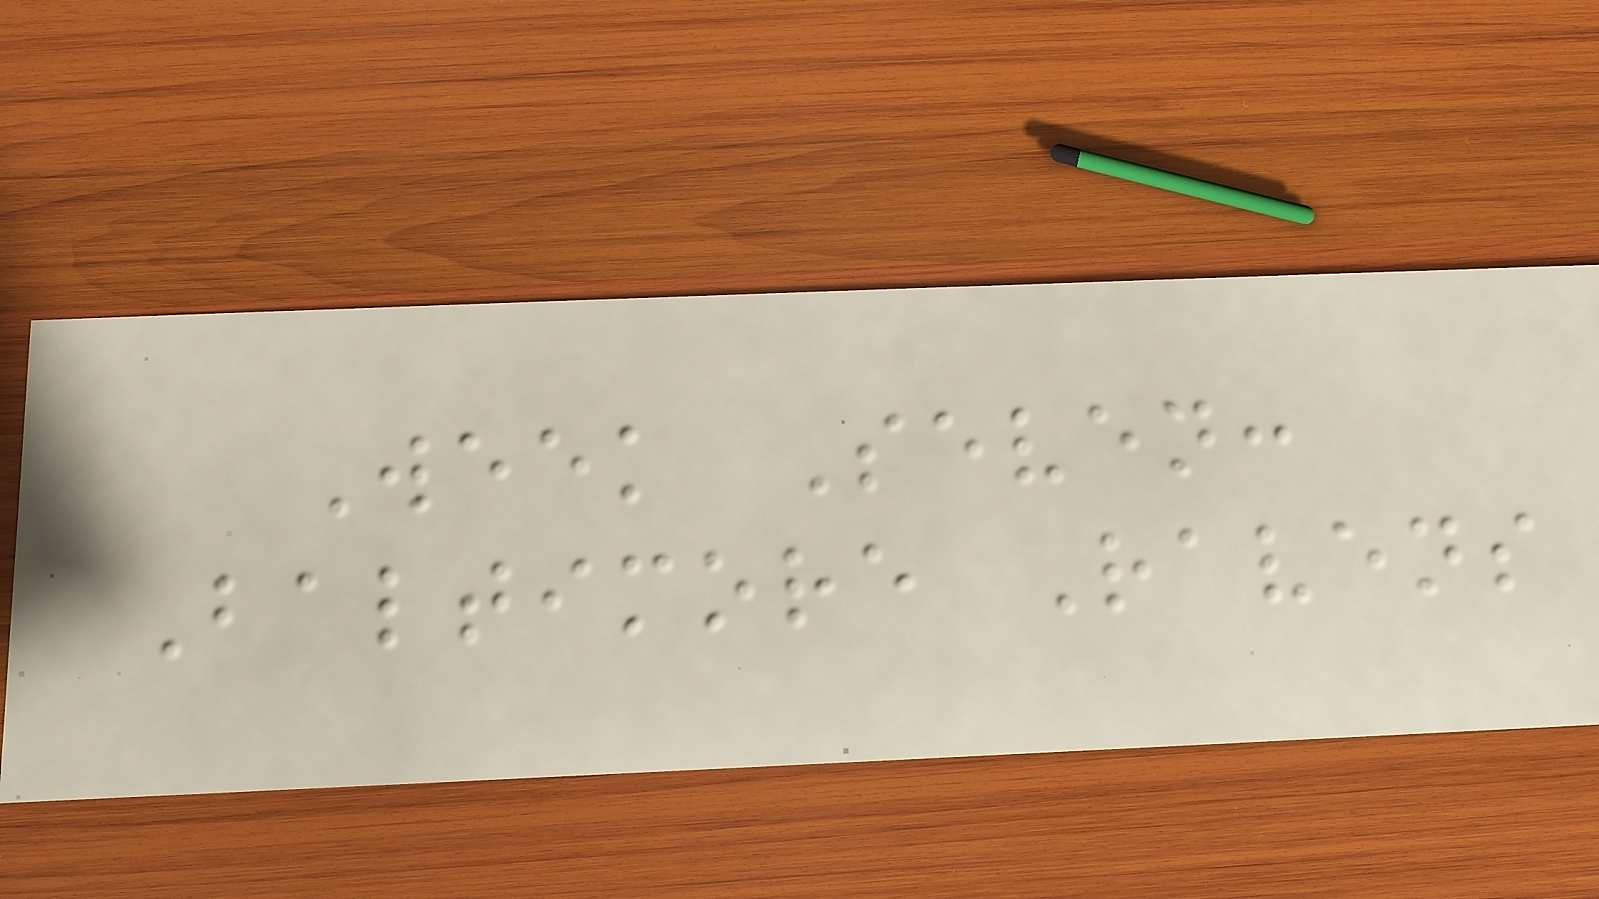Week Seven:
Baltimore Ravens
